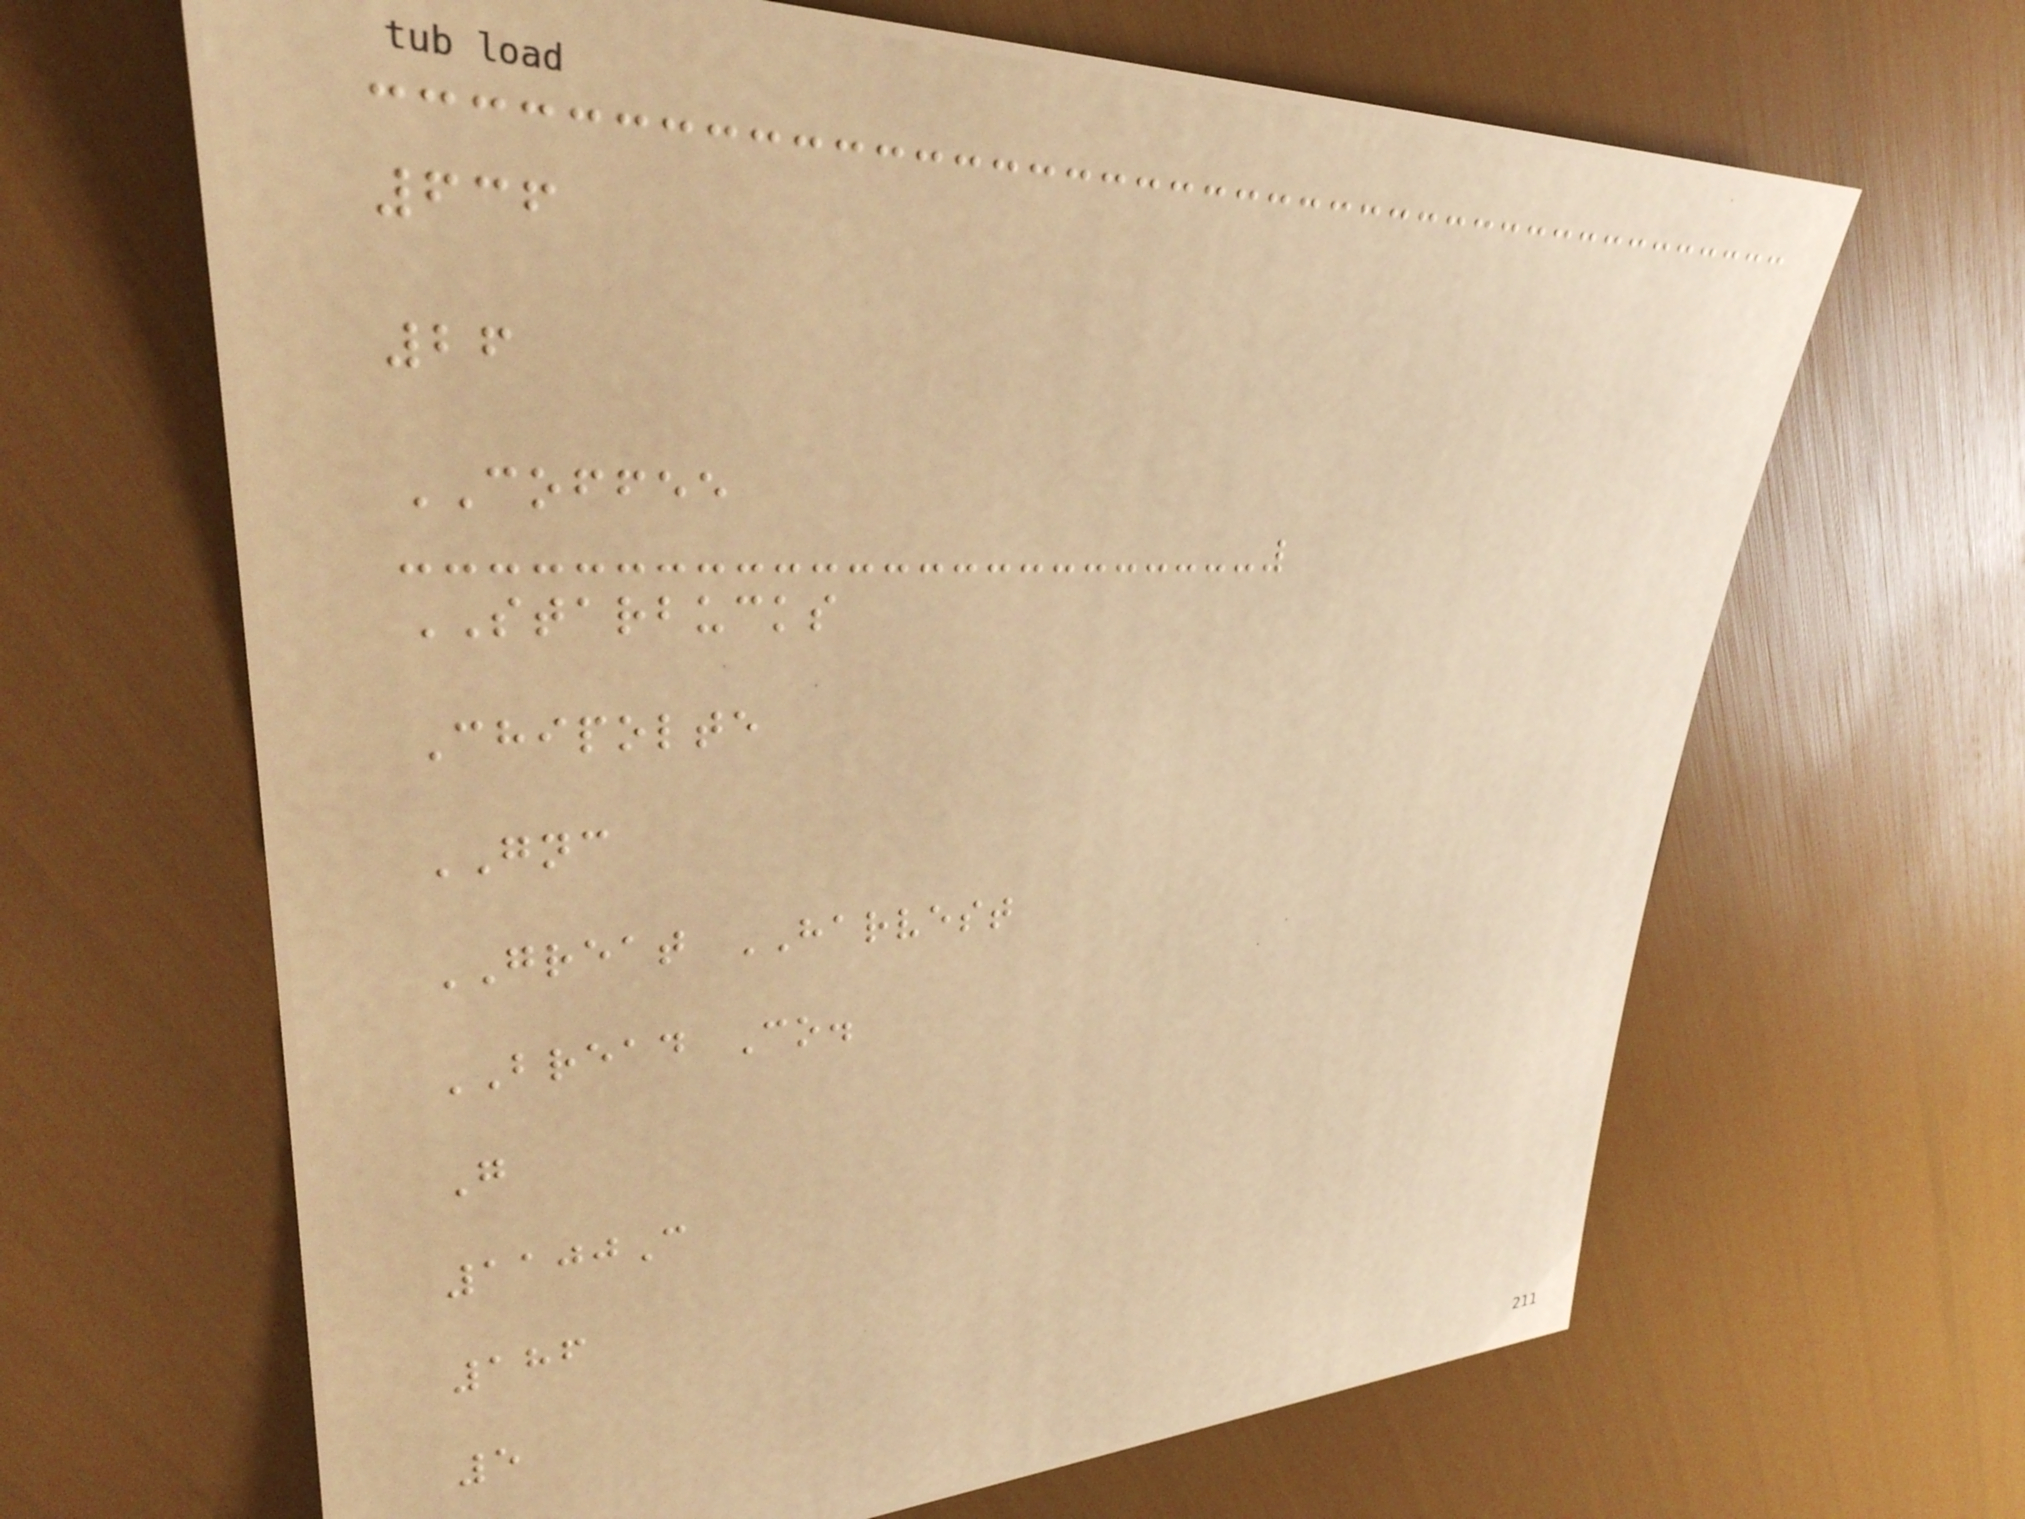636
26
COFFEE
STARBUCKS
Chipolte
GNC
GREAT HARVEST
BREAD Co.
G
1100C
186
5
